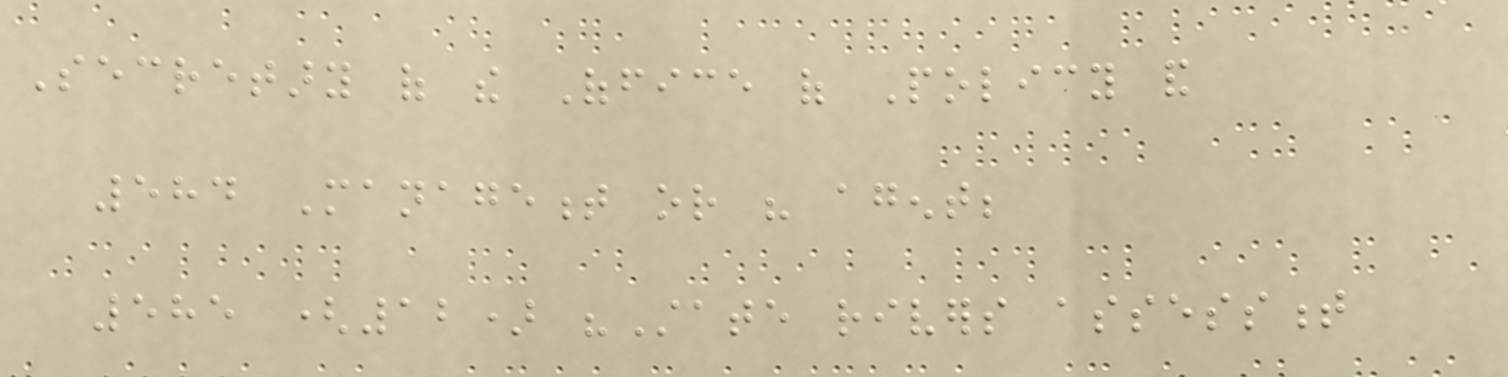Secretary of the Office of Policy and
584 Management or his agent;
585 (12) "State rivers assessment
